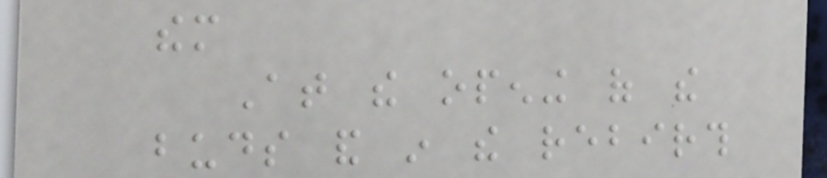them
At the opening of the
buds and in the rebirth
